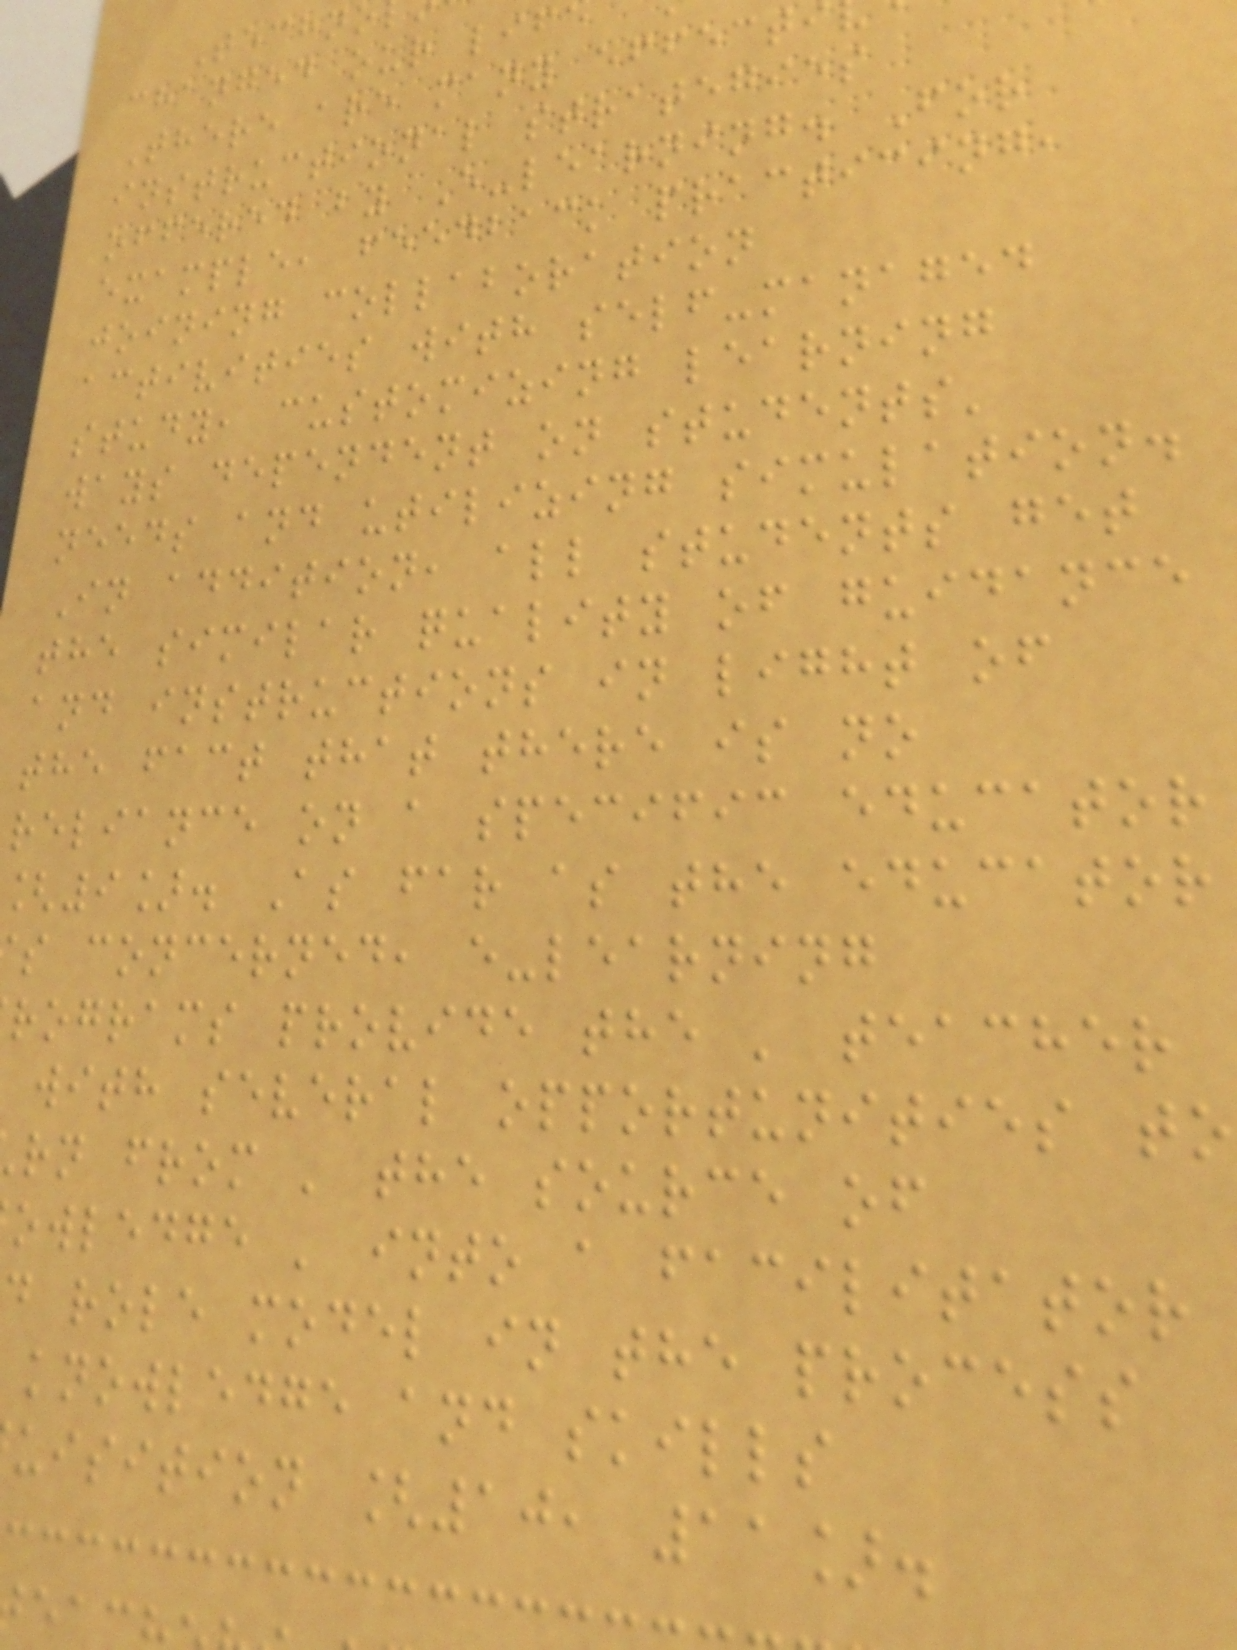Techno
changed our life
There are many effecti
instructional strategies
offered by E-learning. For
example, feedback practicing,
joining collaboration
activities with self-managed
study, customizing learning
ways dependent on students'
needs and utilizing simulation.
In addition, all students get
the similar quality of guidance
and instructions in light of
the fact that there is no
reliance on a specific educator
[9]. As far as the educator
s concerned, e-learning
rograms provide the ' teacher
with several opportunities to
rn from ' the source of
owledge ' into a facilitator
d role model in the process
knowledge and skills
uisition [10, 11].
